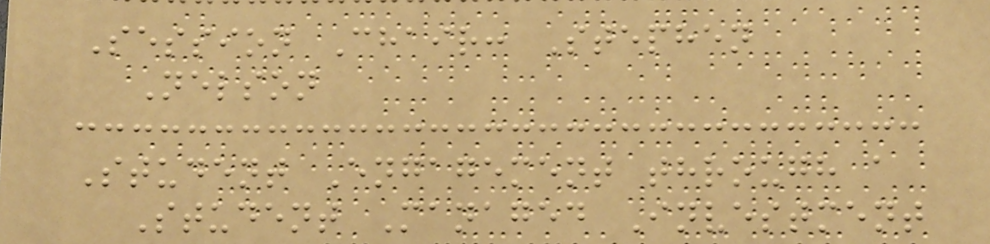Session Chair: Stephen
Nelson
Student Engagement through a
Student Managed Investment
